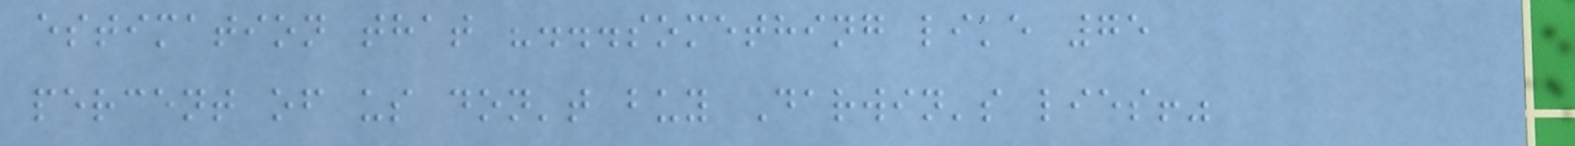estimation that "...something like 75
percent of us don't buy Darwin's lies!"
